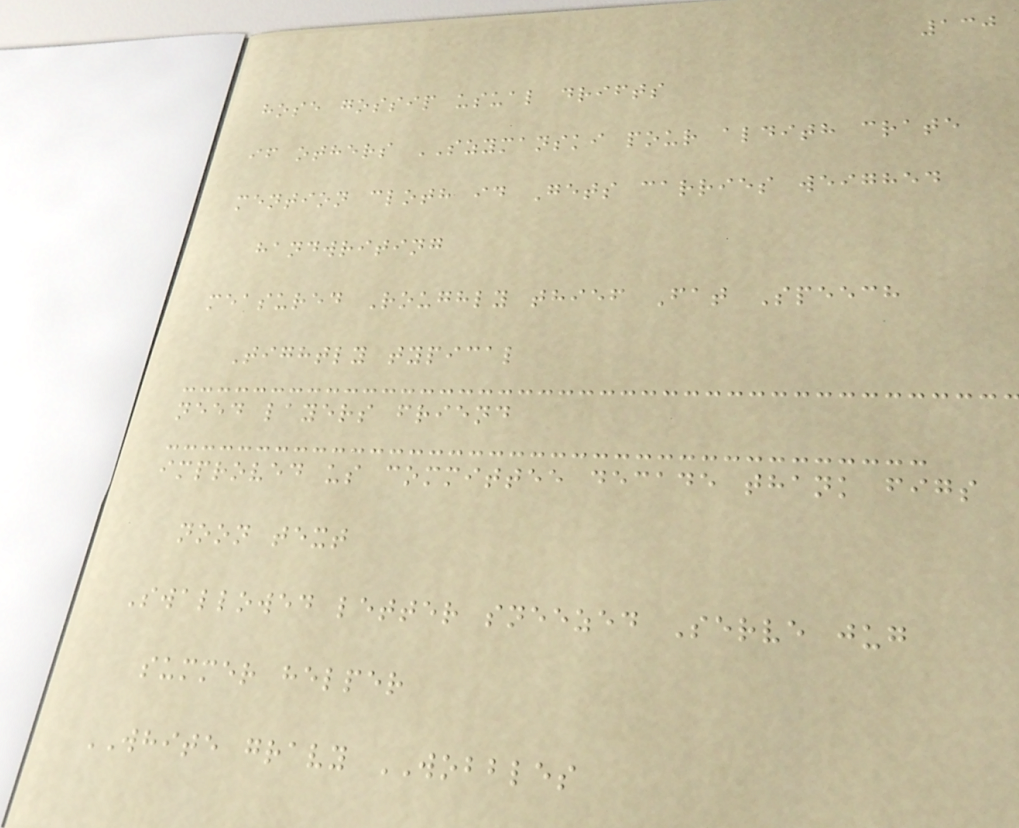130
hose gossip usual drifts
if others SZYMANSKI pour aldith crate
mention cloth id Gets carries weighed
handwriting
measured Roughly thief Fat Speech
Tightly typical
need layers friend
improved us committee decade thank figs
noon text
Swallowed letter sneezed Serve jug
summer helper
WHITE gravy WOBBLES
